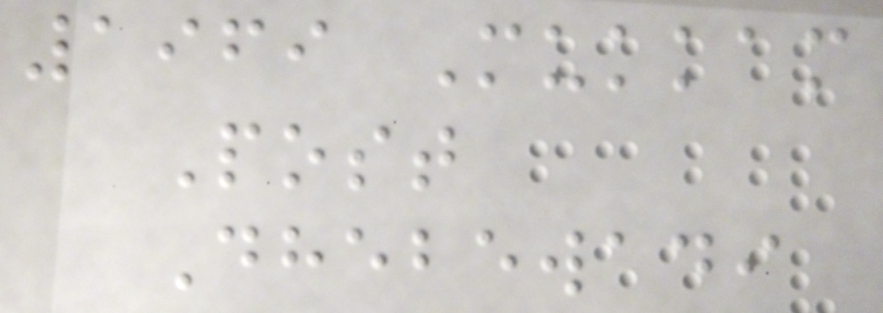1969 Mukkam
Post
Dhebewadi
